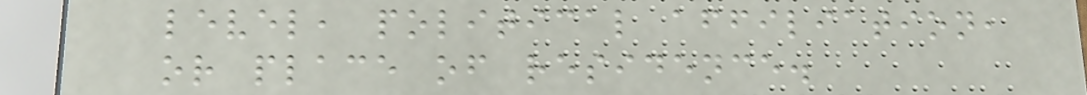level, political affiliation,
or place of residence.
